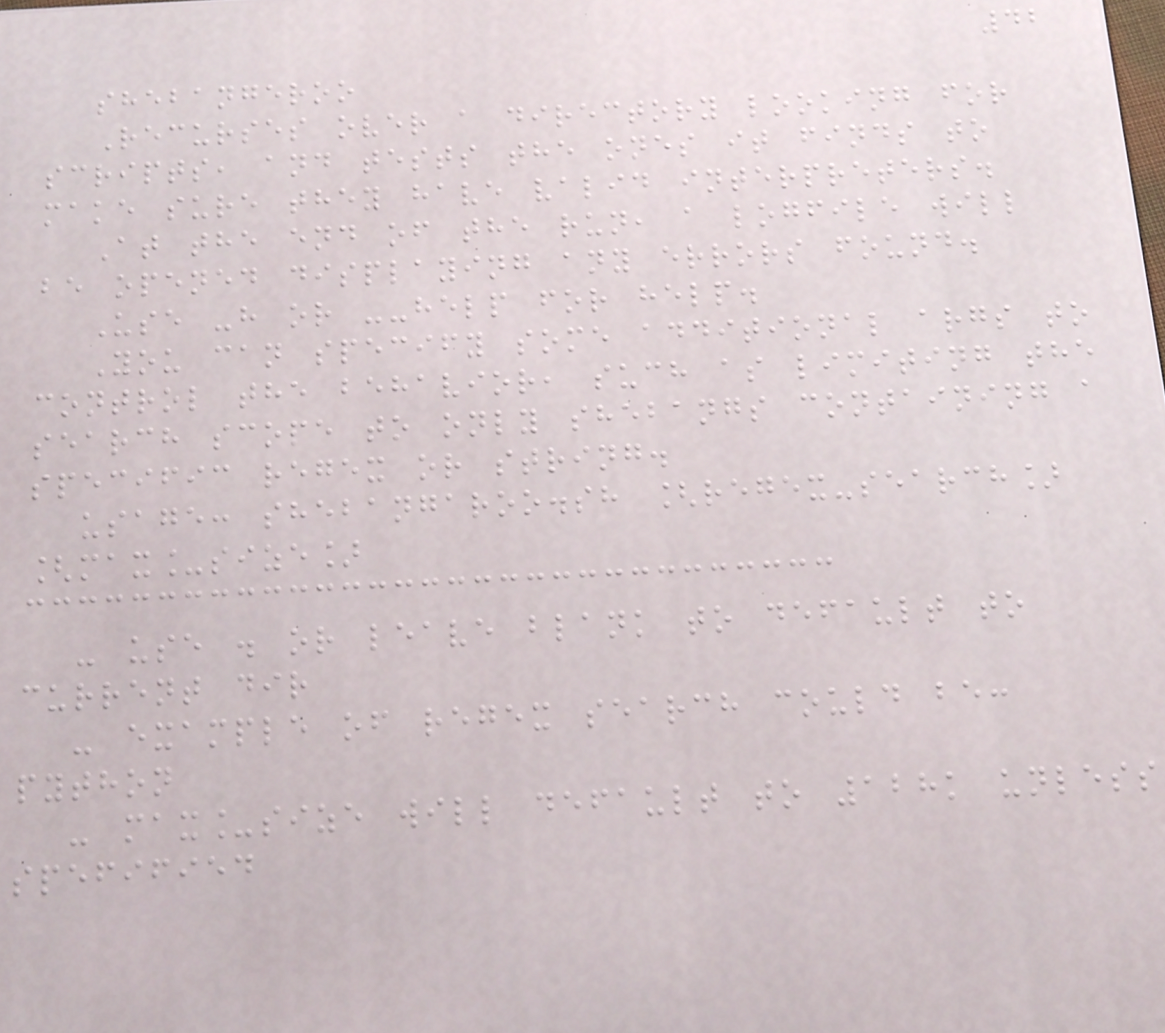42
shebangeroo
Recurses over a directory looking for
scripts, and tests the ones it finds to
make sure they have valid interpreters.
At the end of the run, a logfile will
be opened displaying any errors found.
Use -h or --help for help.
You can specify some additional args to
control the behavior, such as limiting the
search scope to only shebangs containing a
specific regex or string.
usage: shebangaroo.sh [regex-search]
[max_size]
- use . or leave blank to default to
current dir
- example of regex search could be:
python
- max_size will default to 128k unless
spefified
